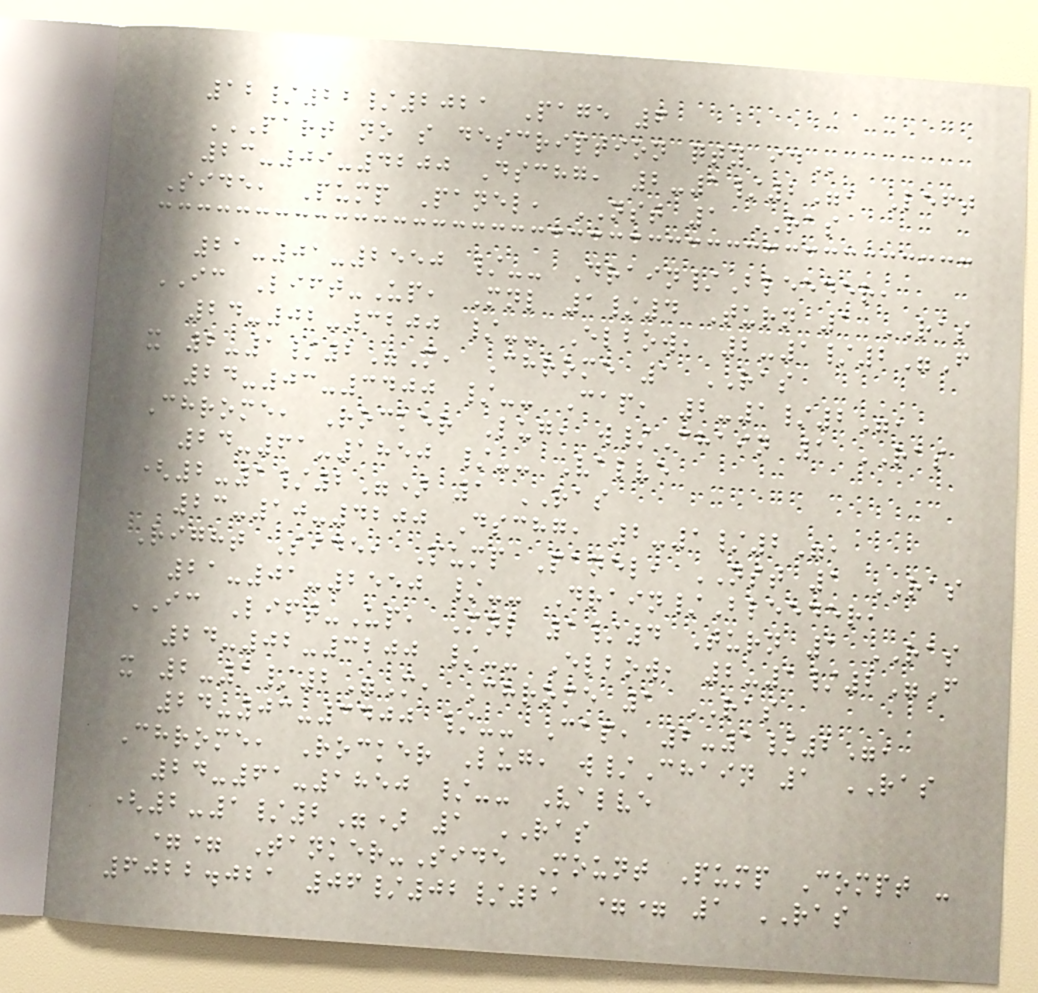12/22/2021 Page 6
PART NO S DESCRIPTION QTY ID
23-09-4200 Dschg, 2-1/2", Left
Side, Pump Panel, NST 1 RAS
21-01-2550 /-- Drain/Bleeder,
IC Lift-Up, Mnl 1/4 Turn 1 RAS
24-02-3200 /-- Elbow, 2-1/2"F
x 2-1/2"M, Chrome 1 RAS
24-03-3400 /-- Cap, 2-1/2",
Chrome, Rocker Lug, w/Chain 1 RAS
24-61-1850 /-- Valve
(2-1/2") 1 RAS
23-10-4200 Dschg, 2-1/2",
Right Side, Pump Panel, NST 1 RAS
21-01-2550 /-- Drain/Bleeder,
IC Lift-Up, Mnl 1/4 Turn 1 RAS
24-02-3200 /-- Elbow, 2-1/2"F
x 2-1/2"M, Chrome 1 RAS
24-03-3400 /-- Cap, 2-1/2",
Chrome, Rocker Lug, w/Chain 1 RAS
24-61-1850 /-- Valve
(2-1/2") 1 RAS
== Tanker-Side Mount Pump Compt -
6022.021 06/02/21 == 1 RAS
